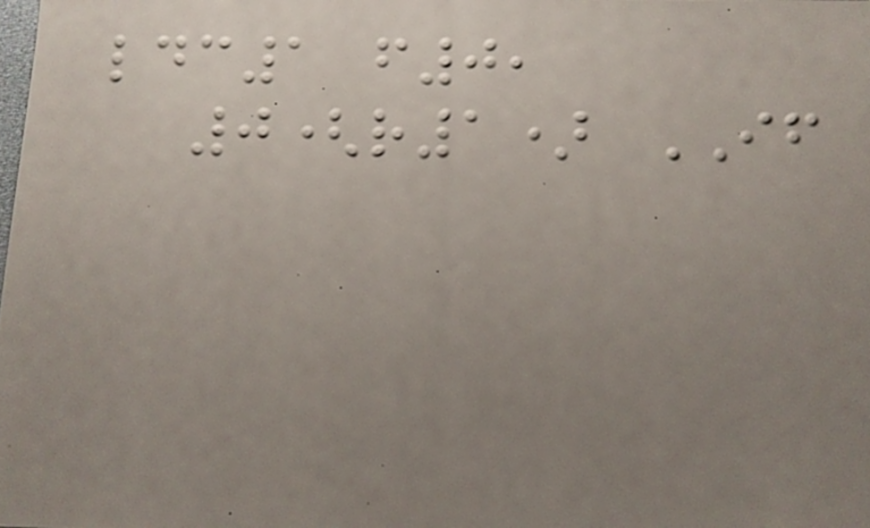ldc1 f0,
0(r1) IF
